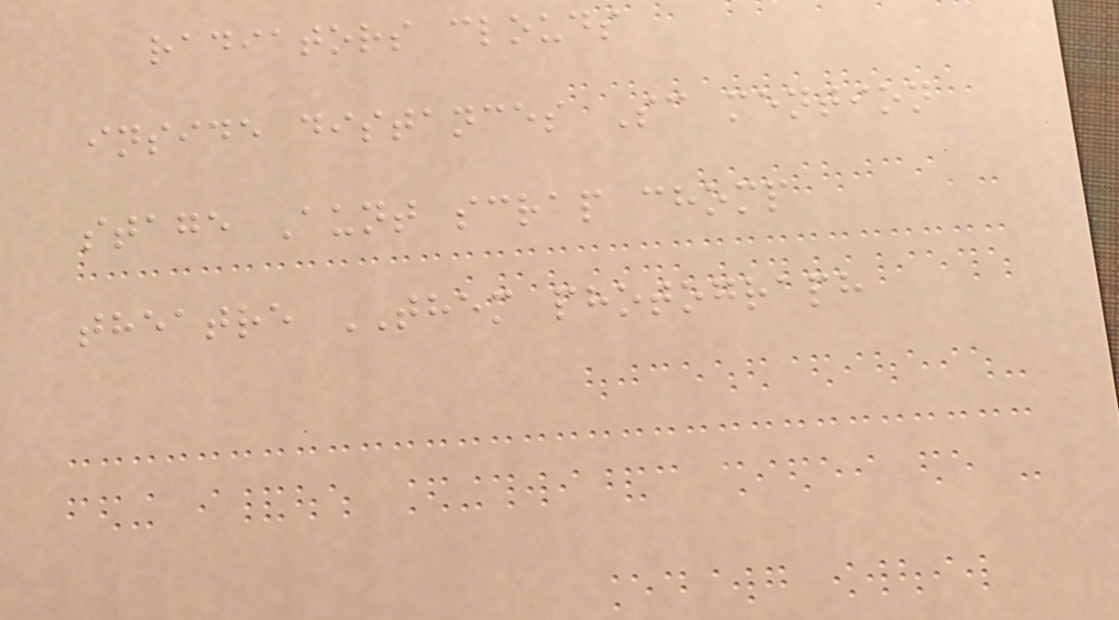radiators clouds
inside distances Sc mention
stage Aunt scrap chomp
theatre THEM photograph
